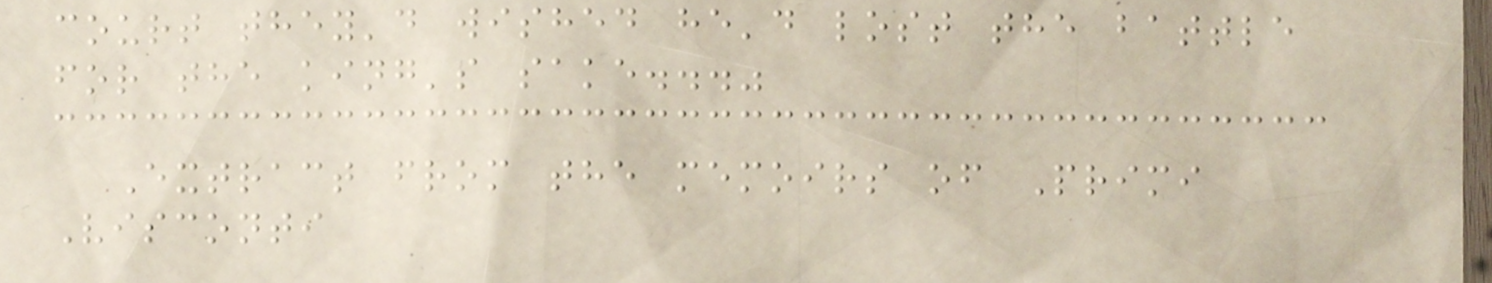court they'd wished he'd lost the battle
for the king's sake..."
Extract from the memoirs of Primi
Visconti
